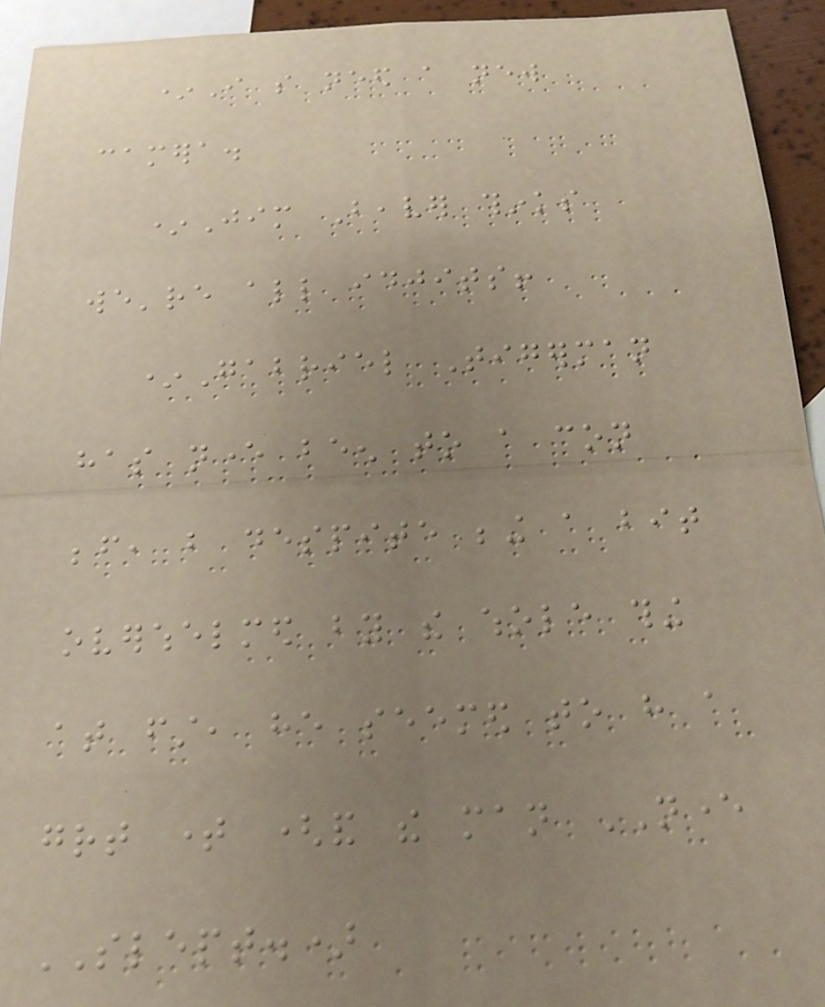*I so need a new
camera.
*Jim Beaver thinks
we're all idjits!
*Gabriel Tigerman
has never been to a con
before, but despite being a bit
overwhelmed by the whole thing
at first, he seemed to have a
great time (and the man NEVER
SLEPT.)
